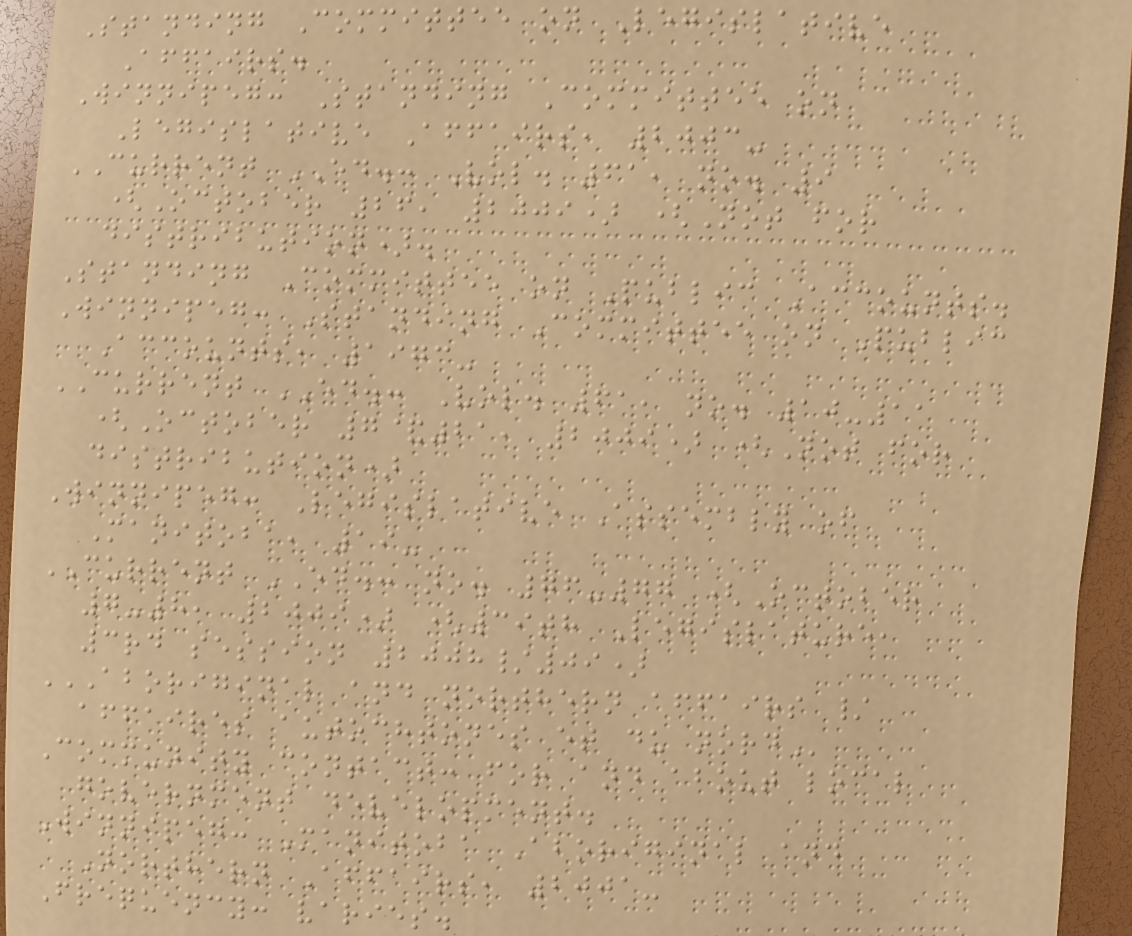Standing Committee on Legislative
Affairs.
Winnipeg: Standing Committee on
Legislative Affairs, 2003-
CURRENT ED.: Vol. 61, no. 9
(October 26, 2009) (Not for
distribution).
Standing Committee on Public Accounts.
Winnipeg: Standing Committee on Public
Accounts, 1973-
CURRENT ED.: Vol. 61, no. 10-11
(October 7&21, 2009) (Not for
distribution)
Winnipeg: Legislative Assembly of
Manitoba, 19-
CURRENT ED.: no. 76-77 (October
7-8, 2009) (39th Legislature,
3rd session 2008/09)
ABORIGINAL AND NORTHERN AFFAIRS /
AFFAIRES AUTOCHTONES ET DU NORD
Community contact: for and about local
government development.
Winnipeg: Manitoba Aboriginal and
Northern Affairs, 2001-
Frequency: varies.
